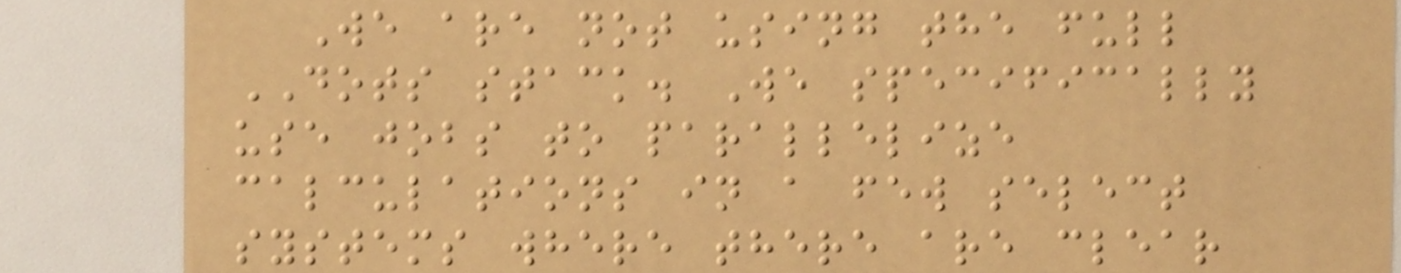We are not using the full
DOTS stack. We specifically
use jobs to parallelize
calculations in a few select
systems where there are clear
